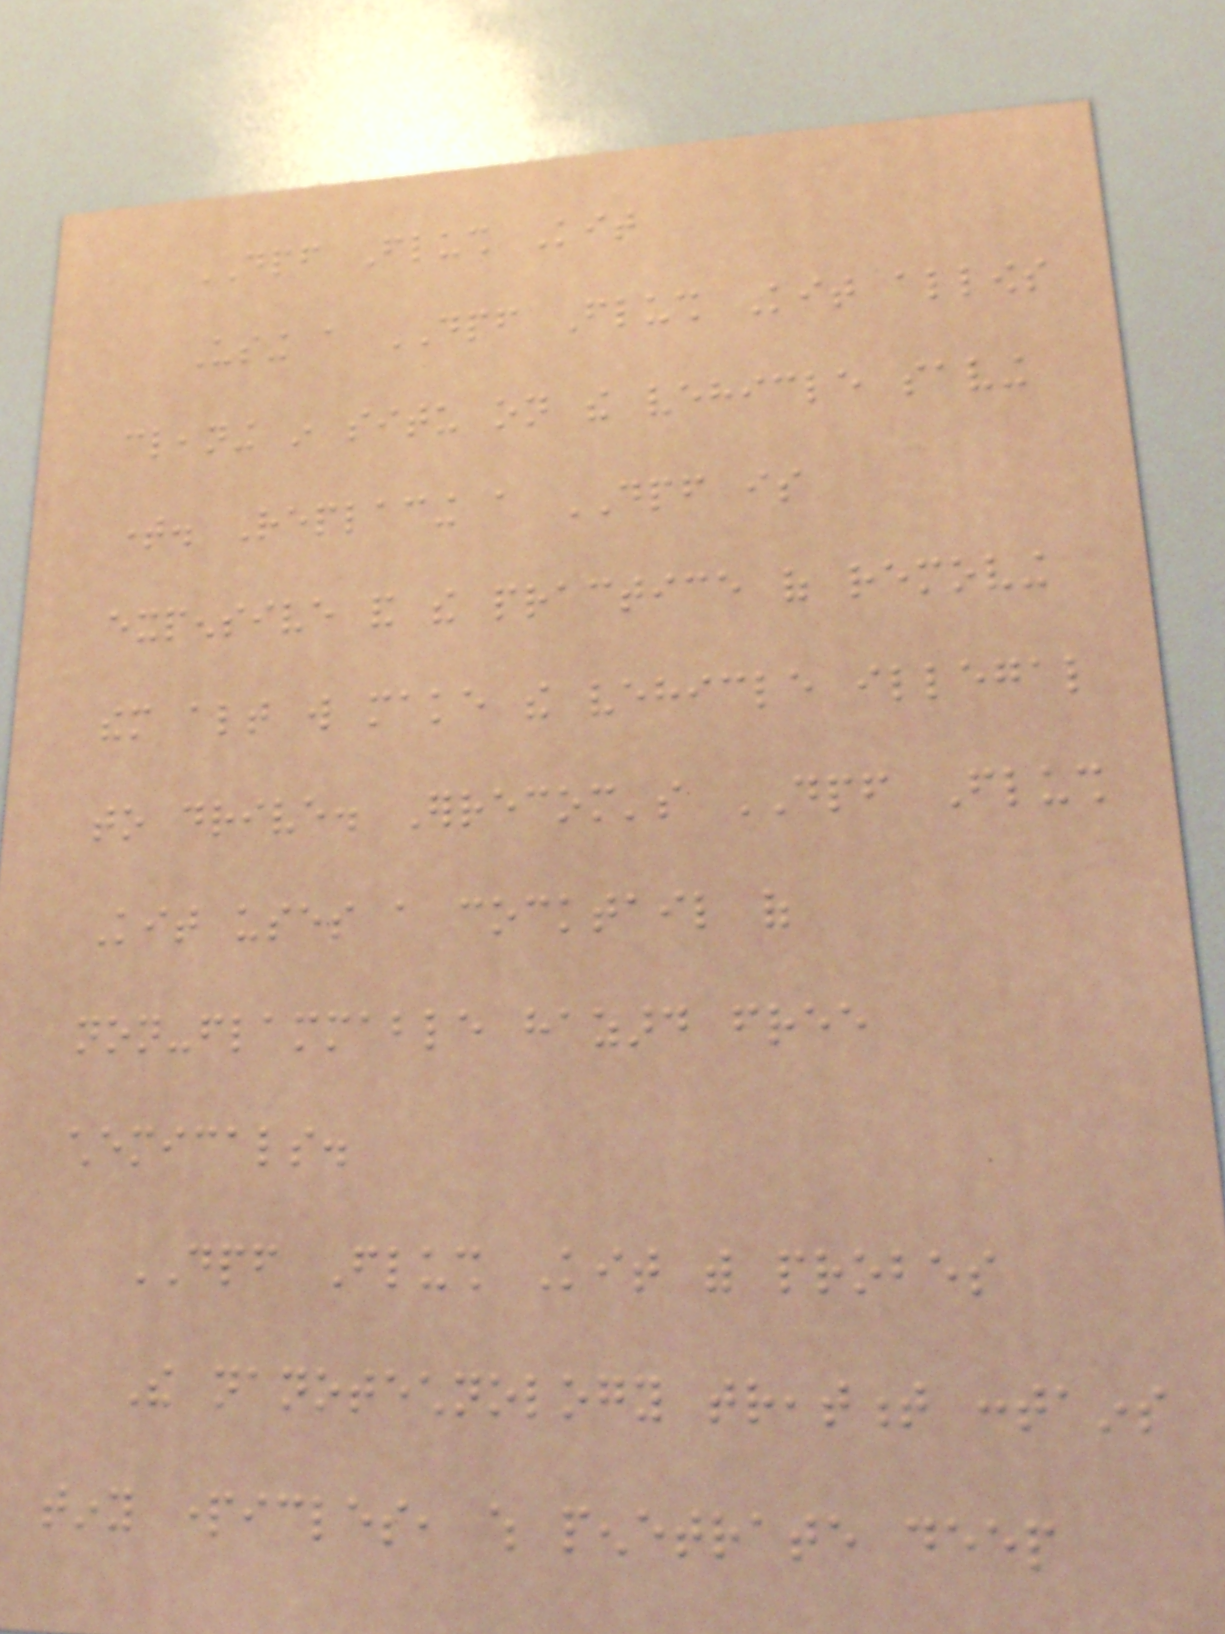DPF Flush Kit
Using a DPF Flush Kit allows
cleaning in situ on the vehicle saving
time. Replacing a DPF is
expensive and the practice of removing
them altogether will make the vehicle illegal
to drive. Errecom's DPF Flush
Kit uses a cocktail of
non-flammable hazard free
chemicals.
DPF Flush Kit with probes
The nanotechnology treatment contains
tiny particles, which penetrate deep
